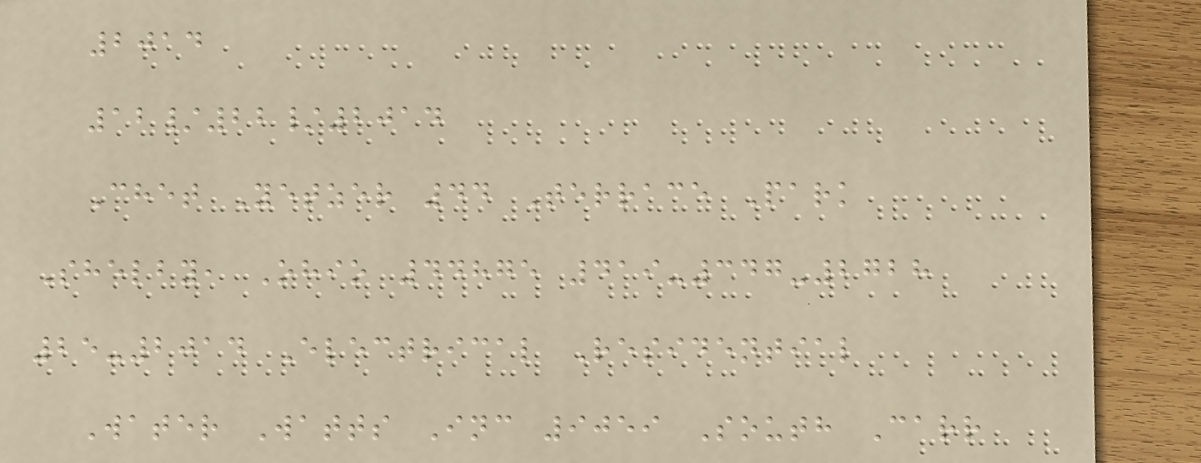2014
12/22/2014
Chet Yetzer 44 Terrace Park
Shelby, Ohio 44875 419-347-2728
25-2014 Electrical Residential
Water Watts Inc 9059 South Carr
